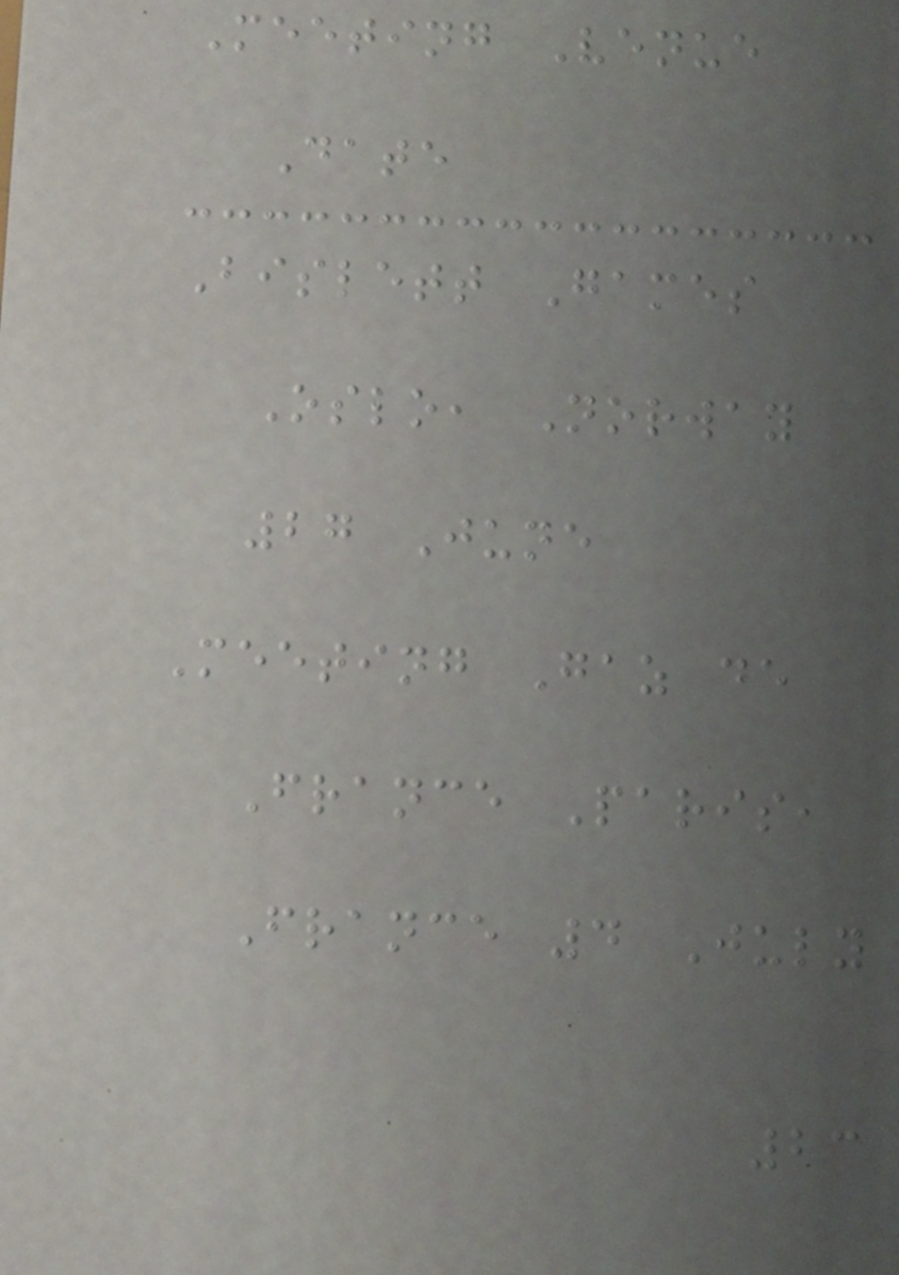Meeting Venue
Date
Bislett Games
Oslo, Norway
27 June
Meeting Gaz de
France Paris,
France 4 July
23
